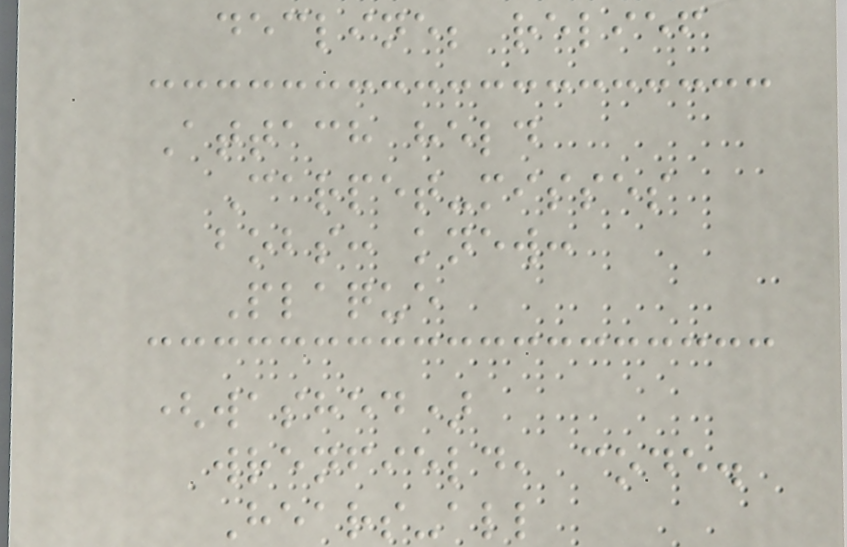decline; relief
Attach held
Carpet-misses
bobs: knew:
Plaque
(washed)
wrenfield, code.
Hears-all
